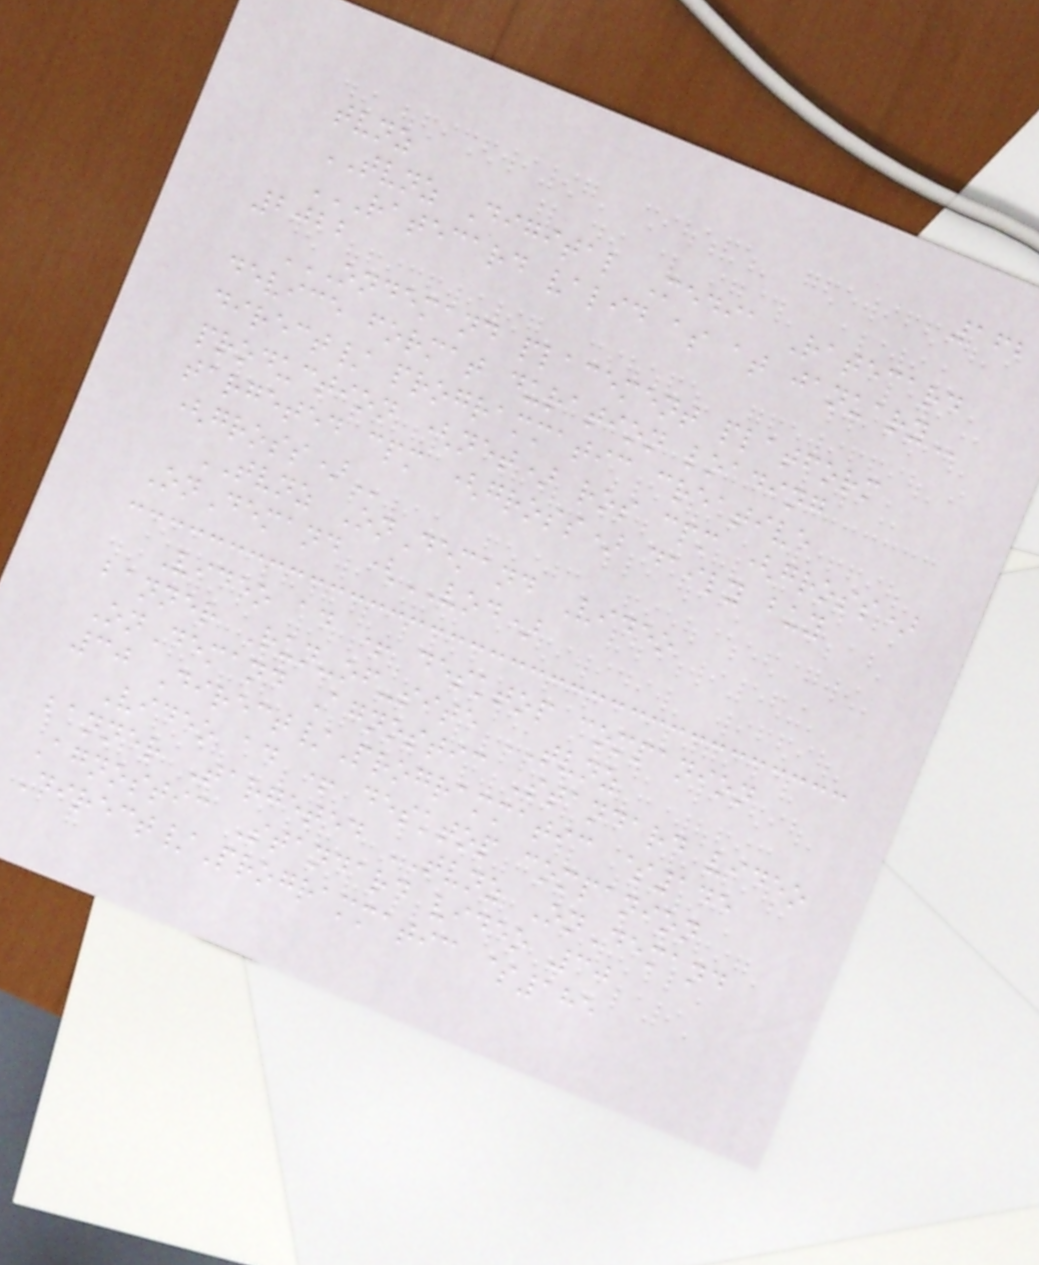162
tvnz
TVNZ Digital Media Ratecard
RATECARD VALID AS AT JANUARY
2022
ONDEMAND PLACEMENT PLATFORM
DEVICE FORMAT DURATION LOADING
DIRECT/ PROGRAMMATIC CREATIVE
PRODUCTION (NET) ROS CPM (GROSS)
TARGETED CPM (GROSS) DAILY BUY
(GROSS)
TVNZ OnDemand Video
OnDemand (VOD)
Video ad + desktop companion
banner Run-of-site TVNZ
OnDemand Agnostic Standard video
30 Direct/Programmatic $145
Video ad + desktop companion
banner Targeted TVNZ OnDemand
Agnostic Standard video 30
Direct/Programmatic $185
